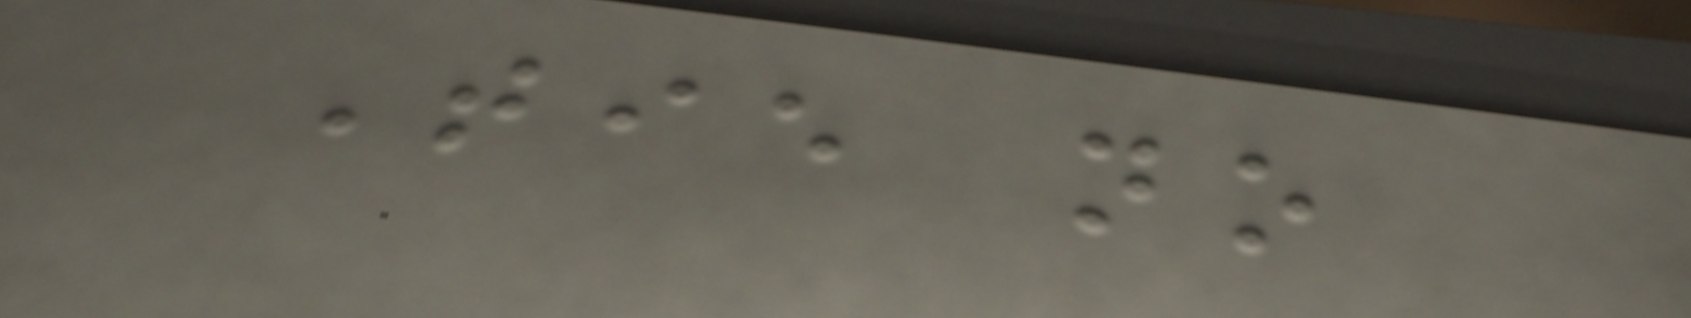Tie no
